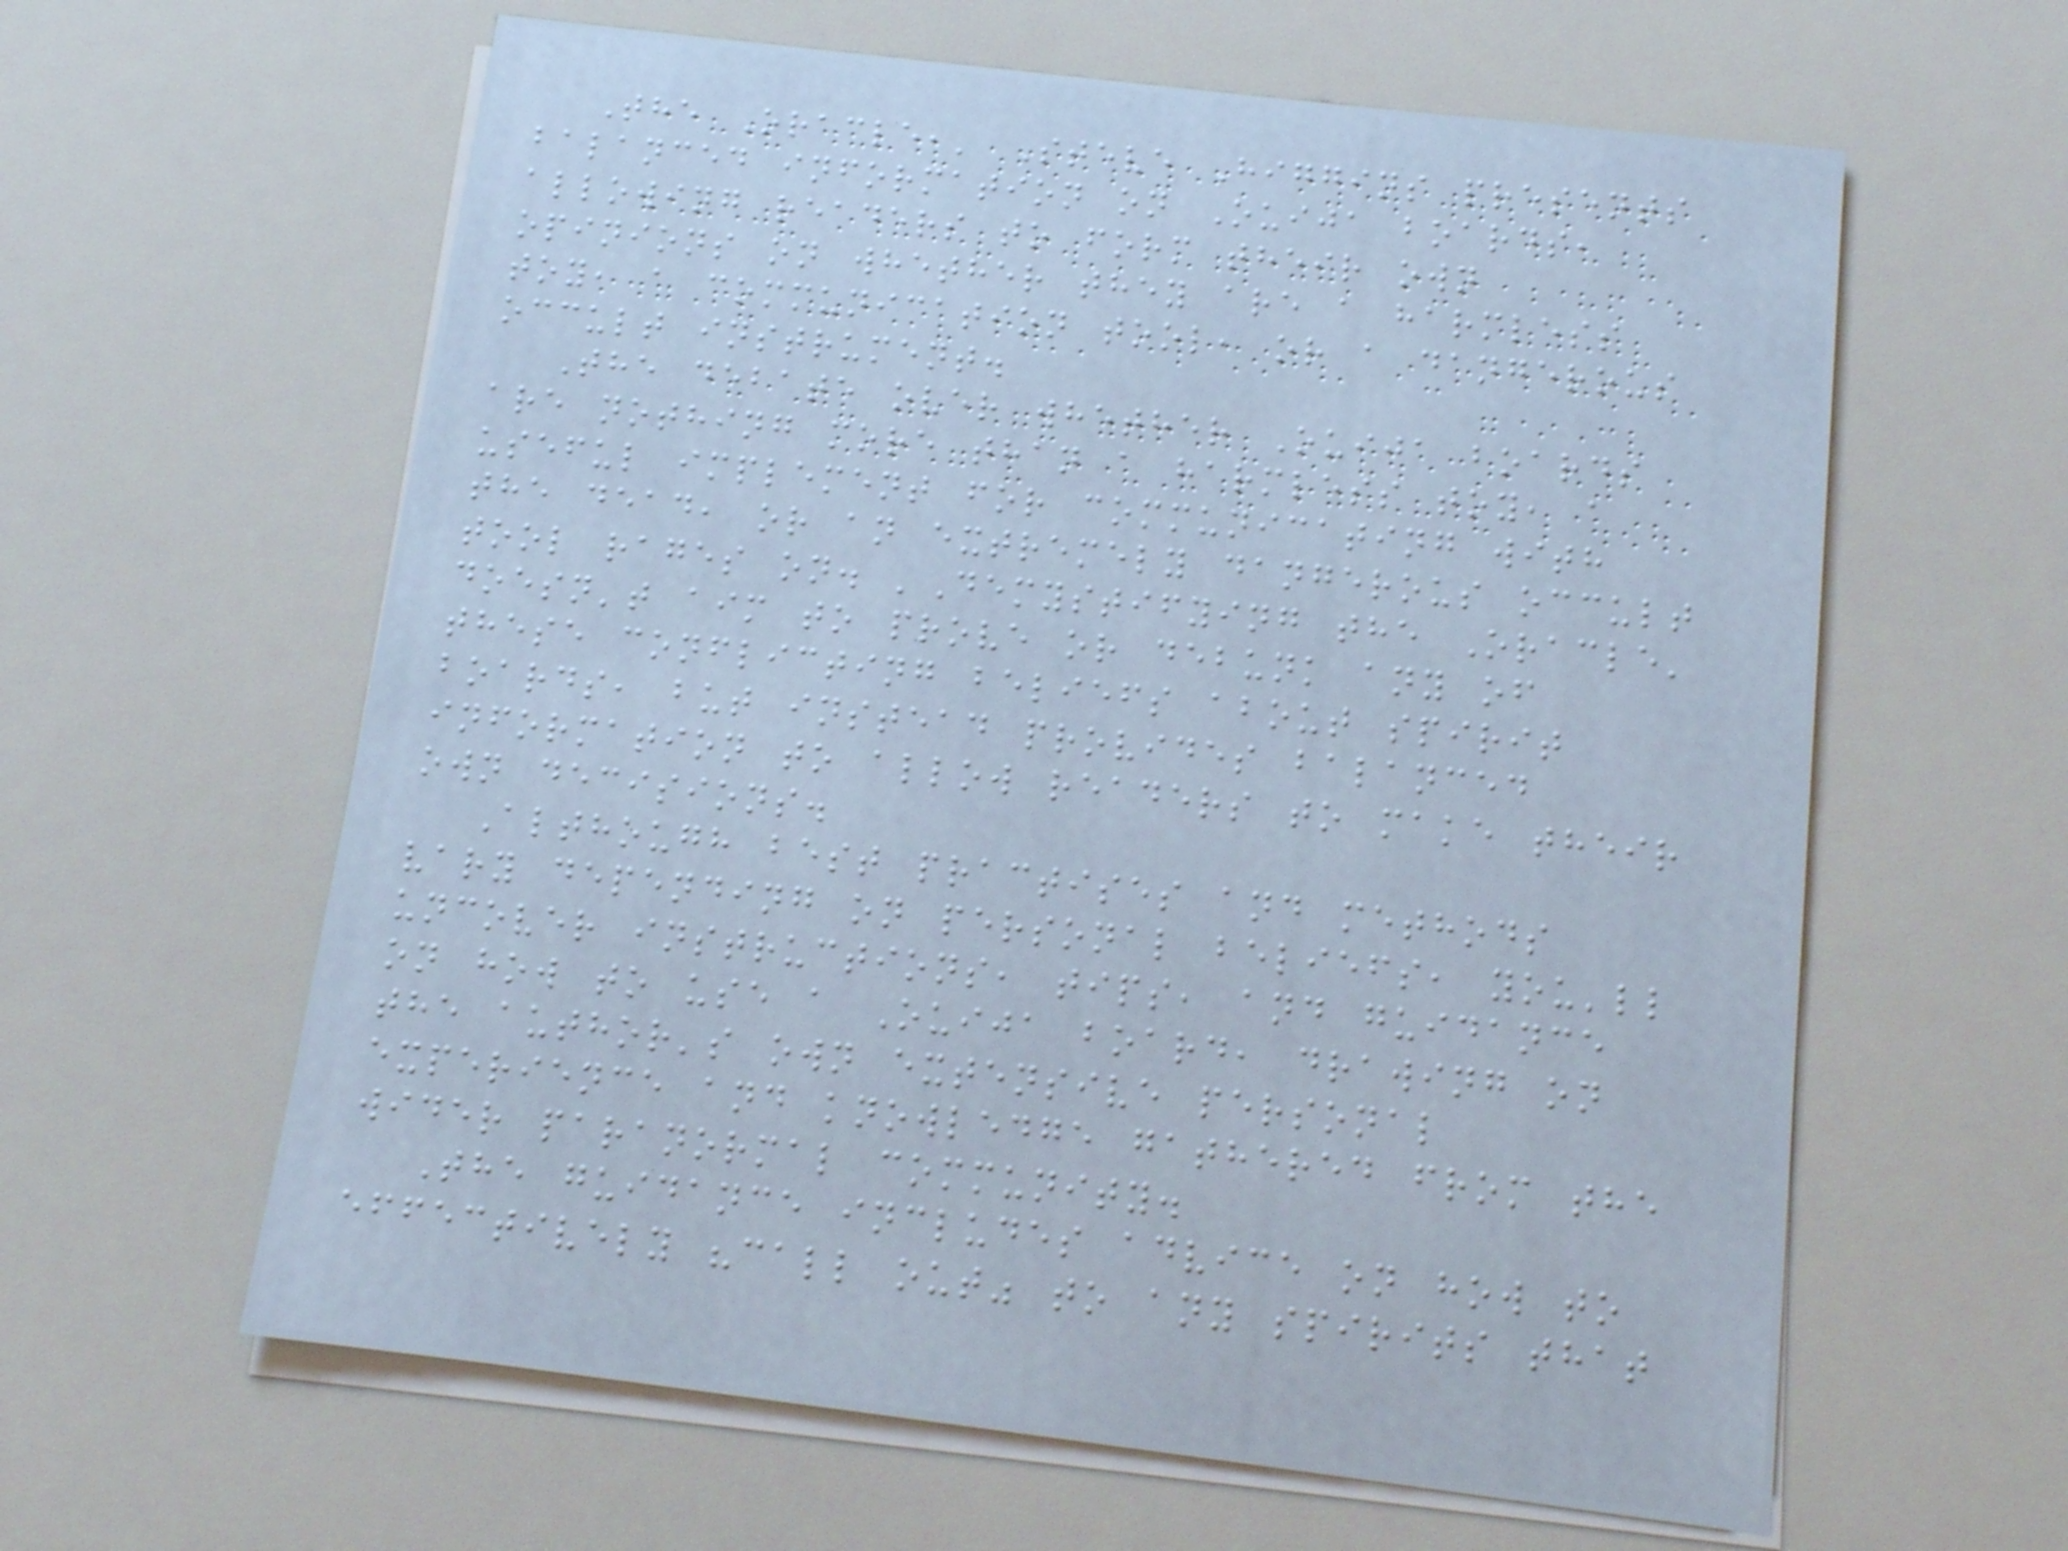The Oracle,' Steve Higgins presents
balanced information on Ouija boards,
allowing readers to form their own
opinions on whether they are a harmless
toy, a communication tool, or a dangerous
occult instrument.
The debate over whether Ouija boards
are nothing more than a harmless toy, a
useful implement for communicating with
the dead, or an extremely dangerous occult
tool rages on. 'Demystifying the Oracle'
doesn't aim to prove or debunk any of
these conflicting beliefs about spirit
boards, but instead provides balanced
information to allow readers to make their
own decisions.
Although best practises and methods
vary depending on personal beliefs, you'll
uncover instructions, tips, and guidance
on how to use a Ouija board, drawing on
the author's own extensive personal
experience and knowledge gathered from the
wider paranormal community.
The guidance includes advice on how to
effectively "call out" to any spirits that
